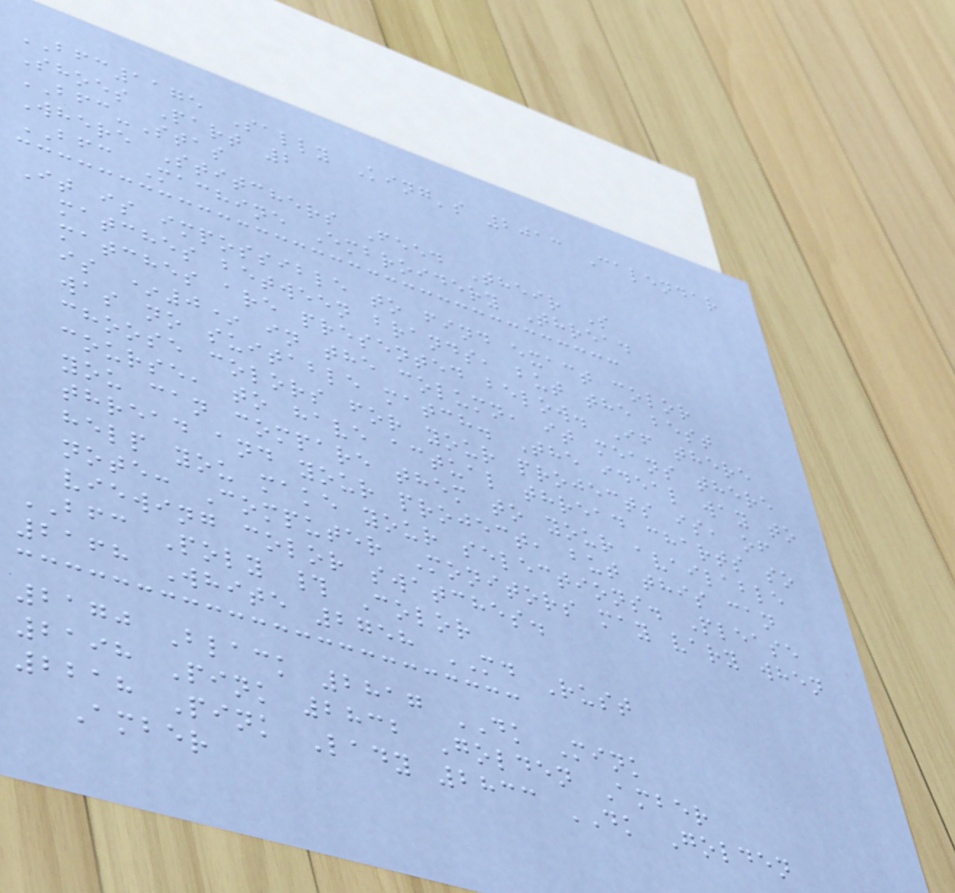BFC1175 Sally King's 2013 Calendar
Shoes Part 2
BFC-Stas
Where Stitchers Feed Their S
BFC Machine Embroidery Thread
It is impossible to find exact color
matches between brands, but the best
matches are presented below. If there
is *0* in the column, it means there
was no suitable match. The ideal way to
choose colors for your projects is, of
course, to have actual thread charts so
you can compare them to your available
thread and your project, but this can
help you make your selections. Please
note: Computer Monitors may vary when
viewing color swatches.
BFC Poly # Color
2168 White 2758 MD Rust
2170 Black 2817 DK Mink
2198 Pink 2832 Golden Amber
2218 Pink Lady 2833 DK Golden
Amber
